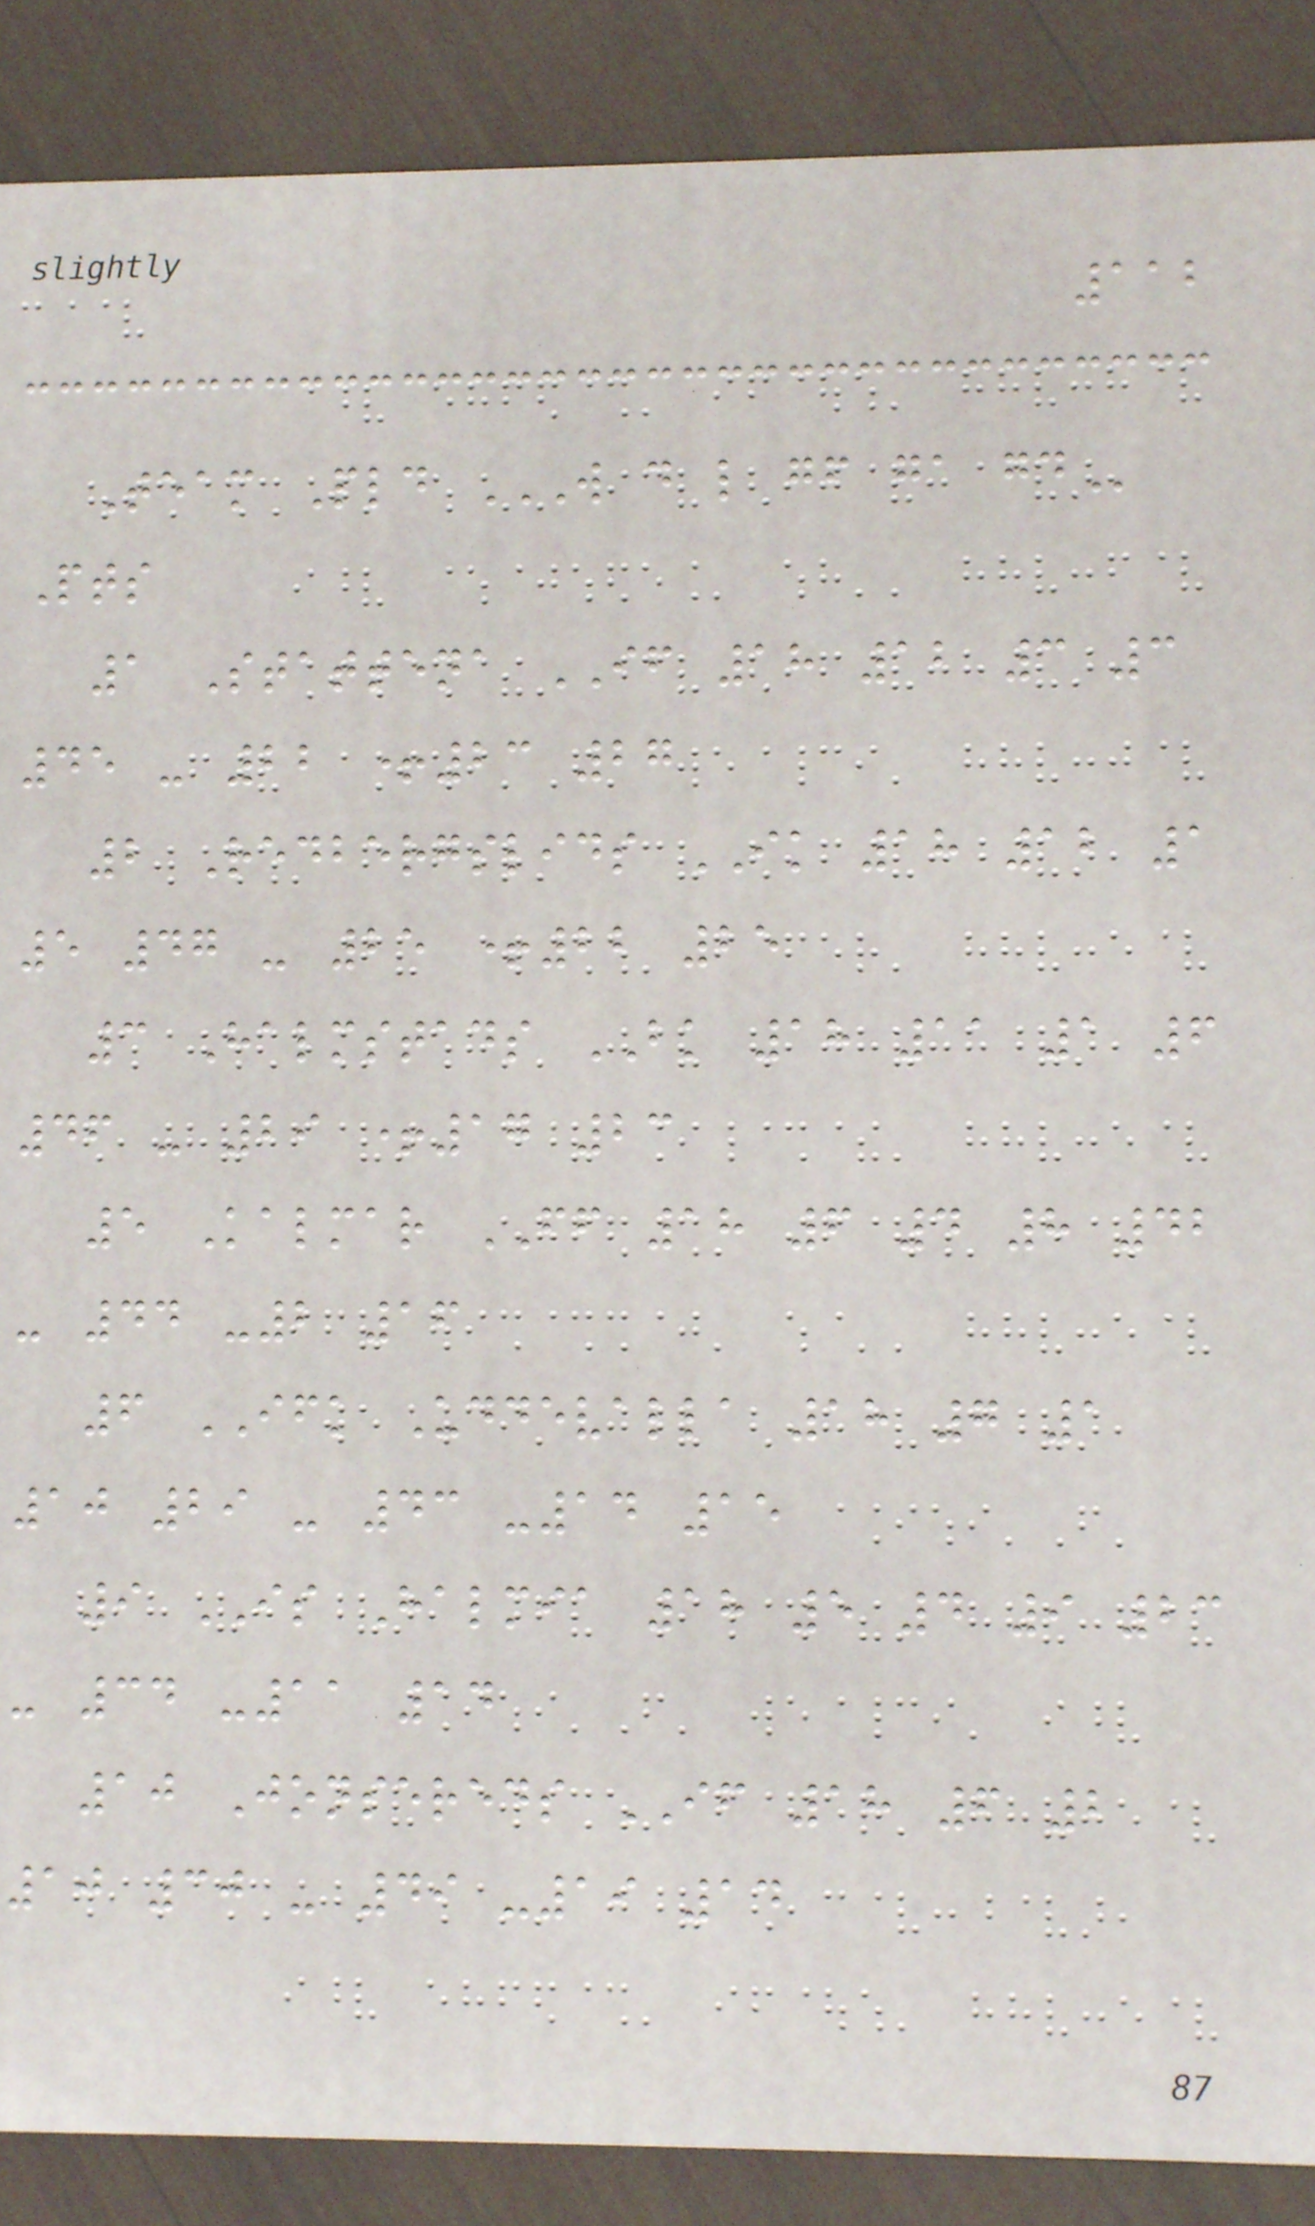112
Team Pld W D L GF GA GD
Pts
1 Stattena IF 18 12 3 3
45 - 22 +23 27
2 Redbergslids IK 18 12 1
5 47 - 25 +22 25
3 Halmstads BK 18 11 1 6
46 - 29 +17 23
5 Kalmar FF 18 6 4 8 42
- 44 -2 16
6 IFK Uddevalla 18 7 1
10 29 - 43 -14 15
9 IS Halmia 18 5 4 9 23
- 34 -11 14
10 Jonsereds IF 18 6 2
10 30 - 49 -19 14
